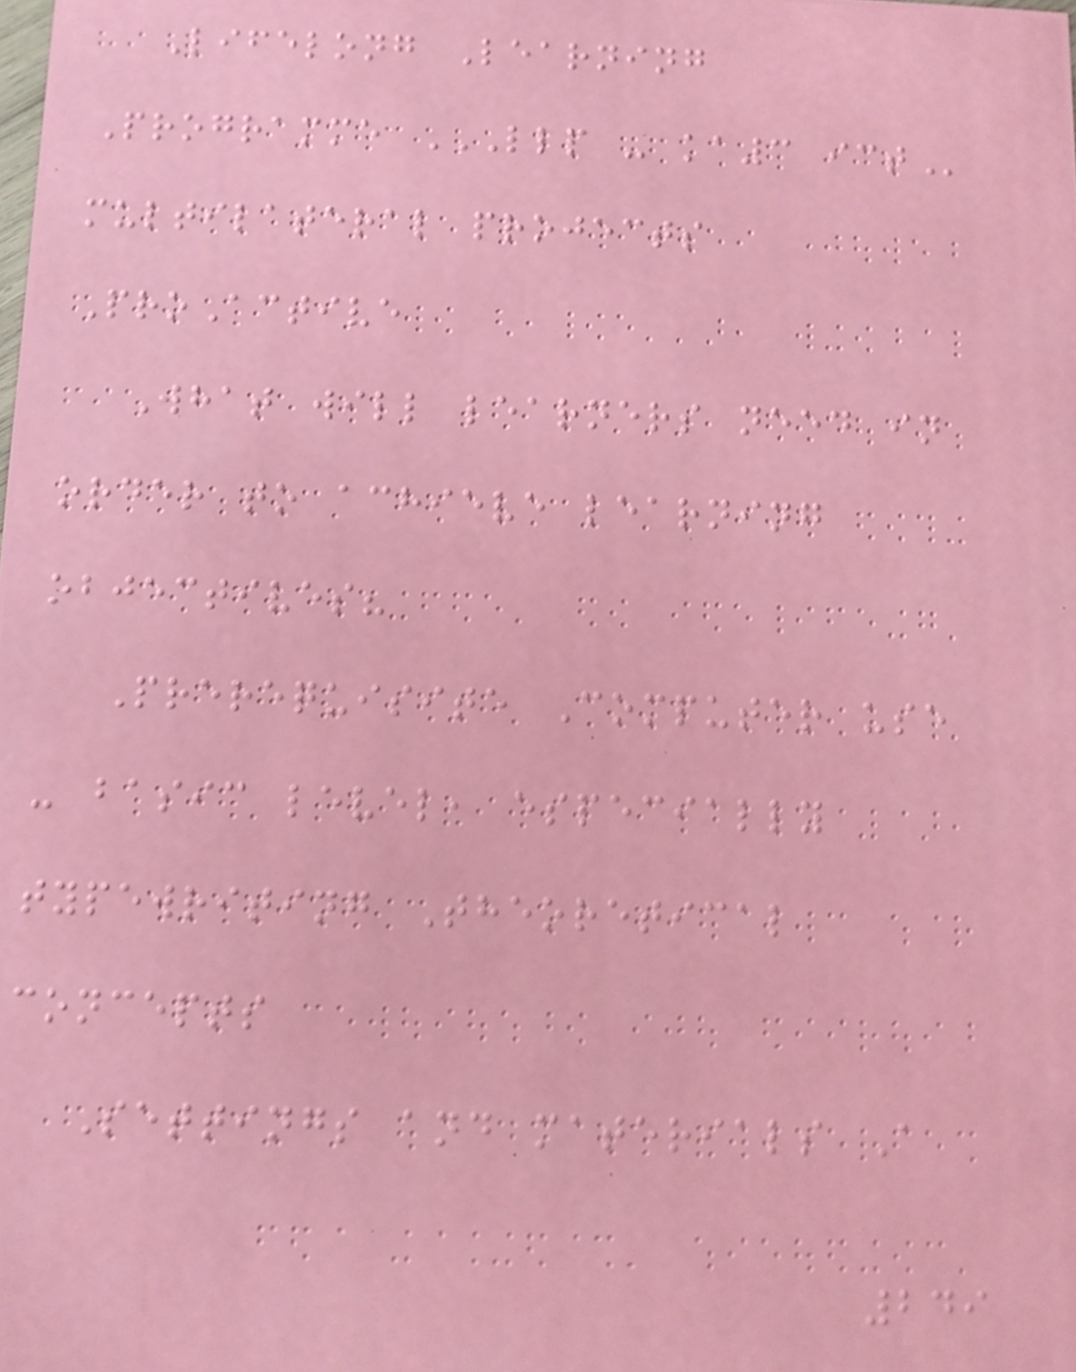Lifelong Learning
Programme LLP - KA3 ICT
multilateral projects
ProActive
What will learners need in
order to achieve learning
objectives?
Prerequisite Computer use
- basic level, especially
typewriting Theoretical
concepts
Settings and materials A
249
